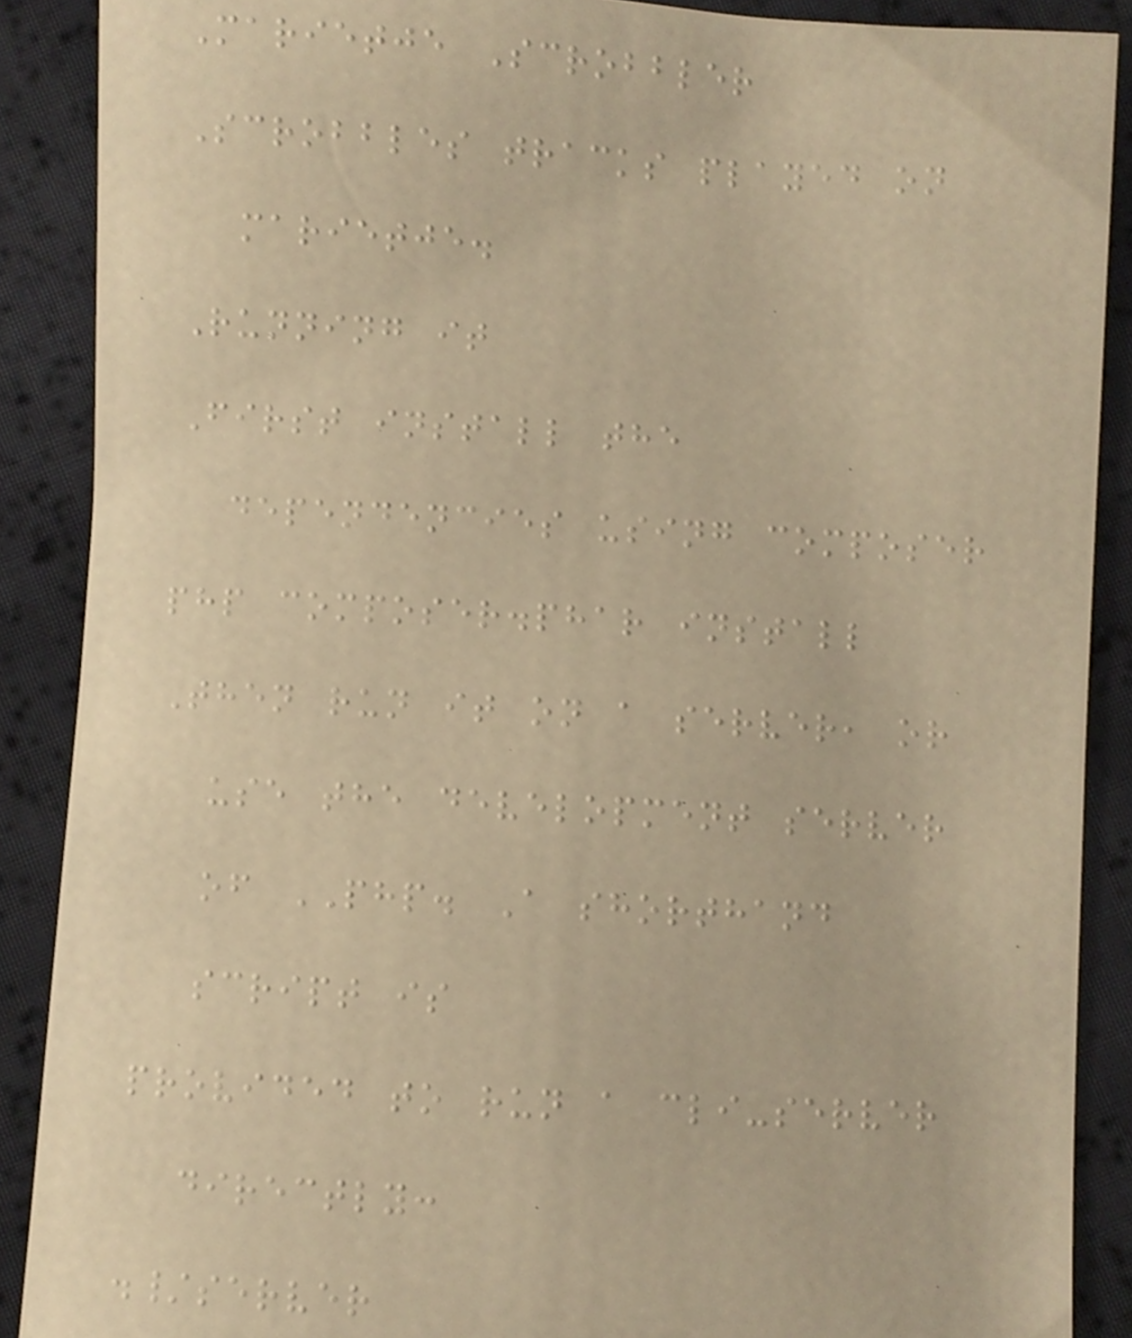Marietje Scrobbler
Scrobbles tracks played on
marietje.
Running it
First install the
dependencies using composer
php composer.phar install
Then run it on a server, or
use the development server
of PHP. A shorthand
script is
provided to run a cli-server
directly:
./server
